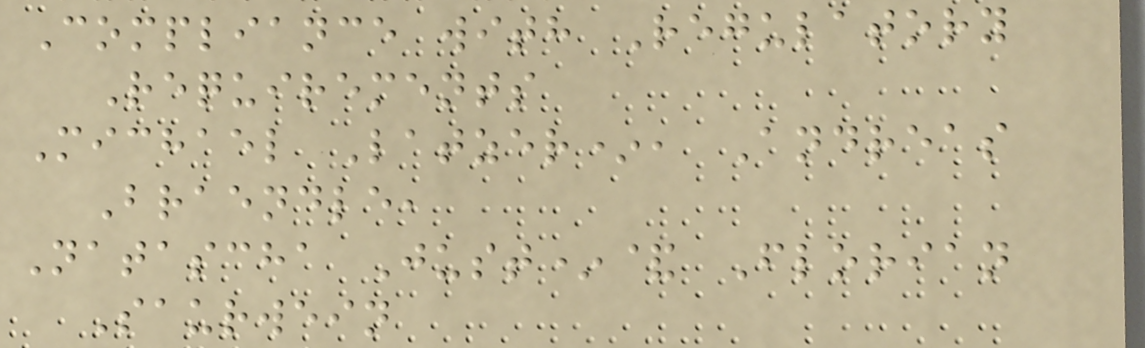Compliance with Regulatory
Requirements
Michael Latzer*, Andreas
Braendle,
Natascha Just*& Florian
Saurwein
